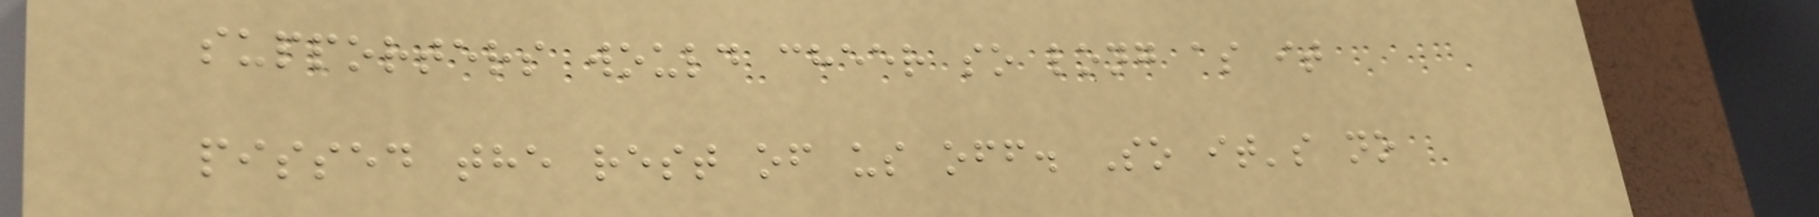supporters would cheer so long as it
pissed the rest of us off. So it's no
